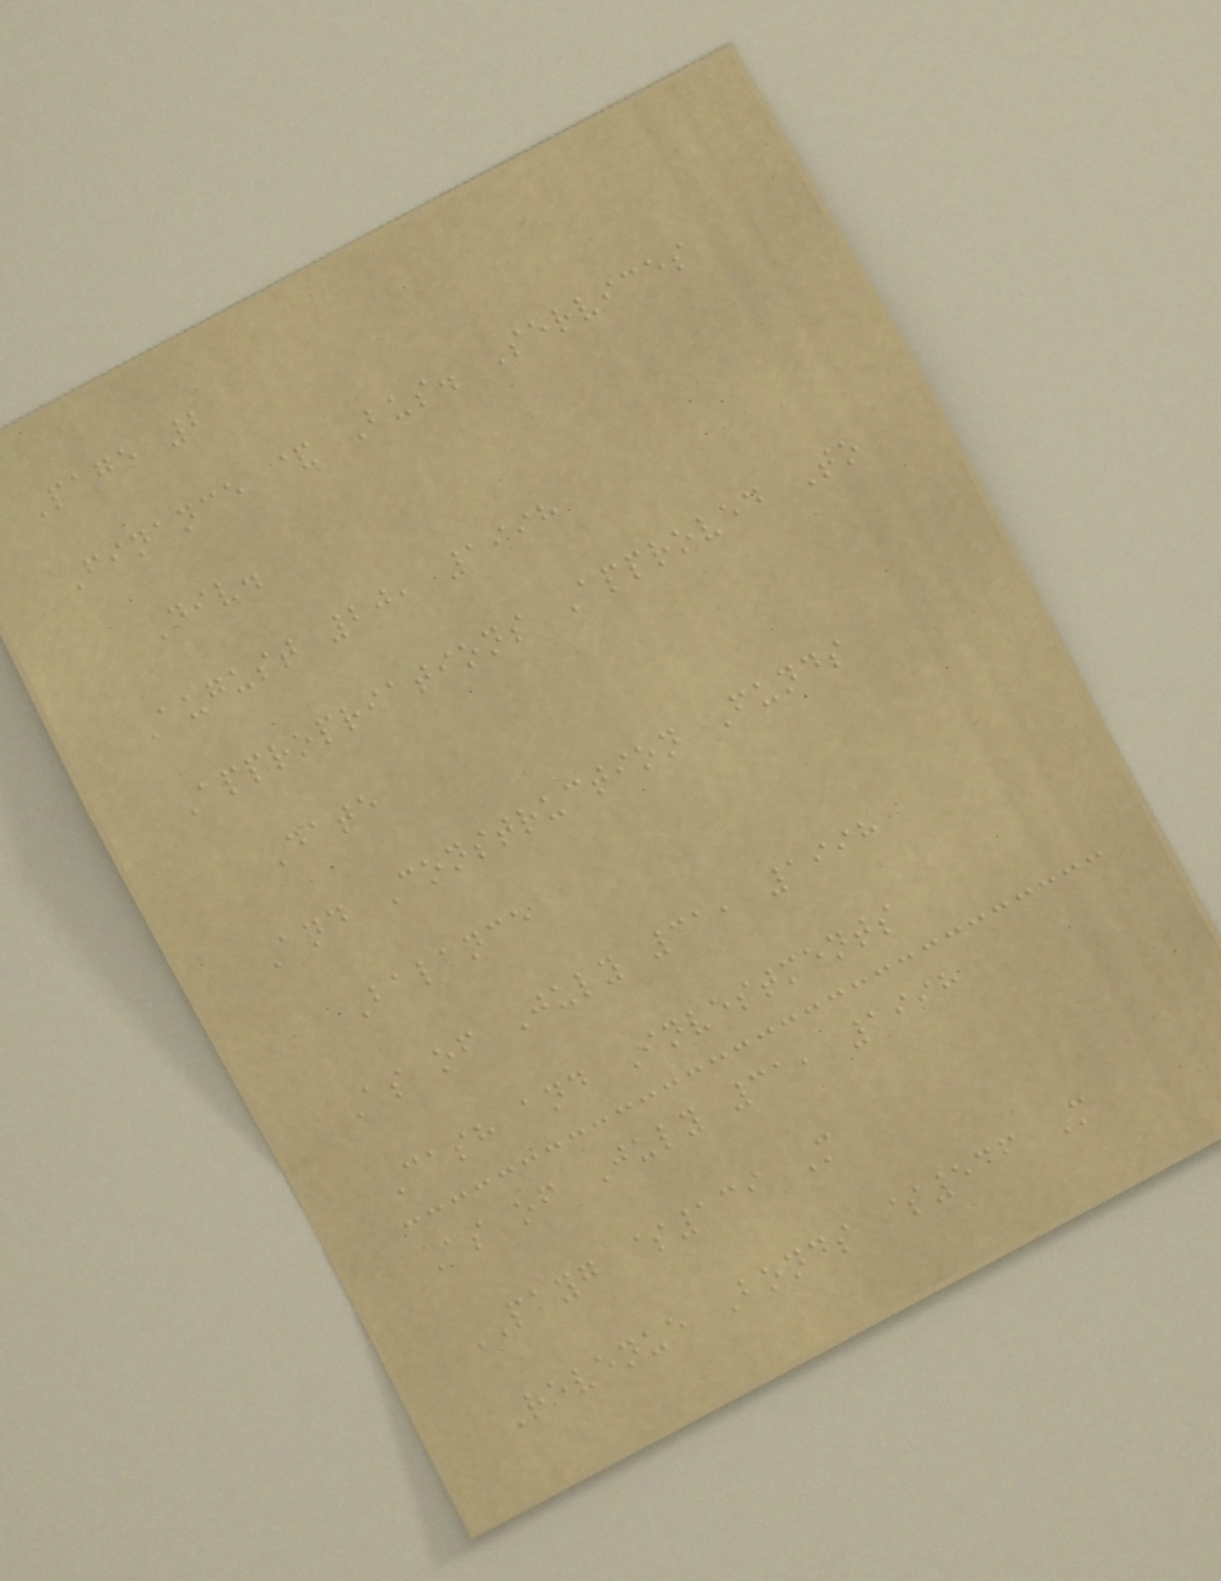Page 2
Finance & Bus. Services
Div.
August 20, 1998
Appropriations Approved To
Date
And Construction Funds
Balance
As of July 31, 1998
Cash and Investments
As of July 31, 1998
PAYG $139 M
Revenue Bonds $536 M
